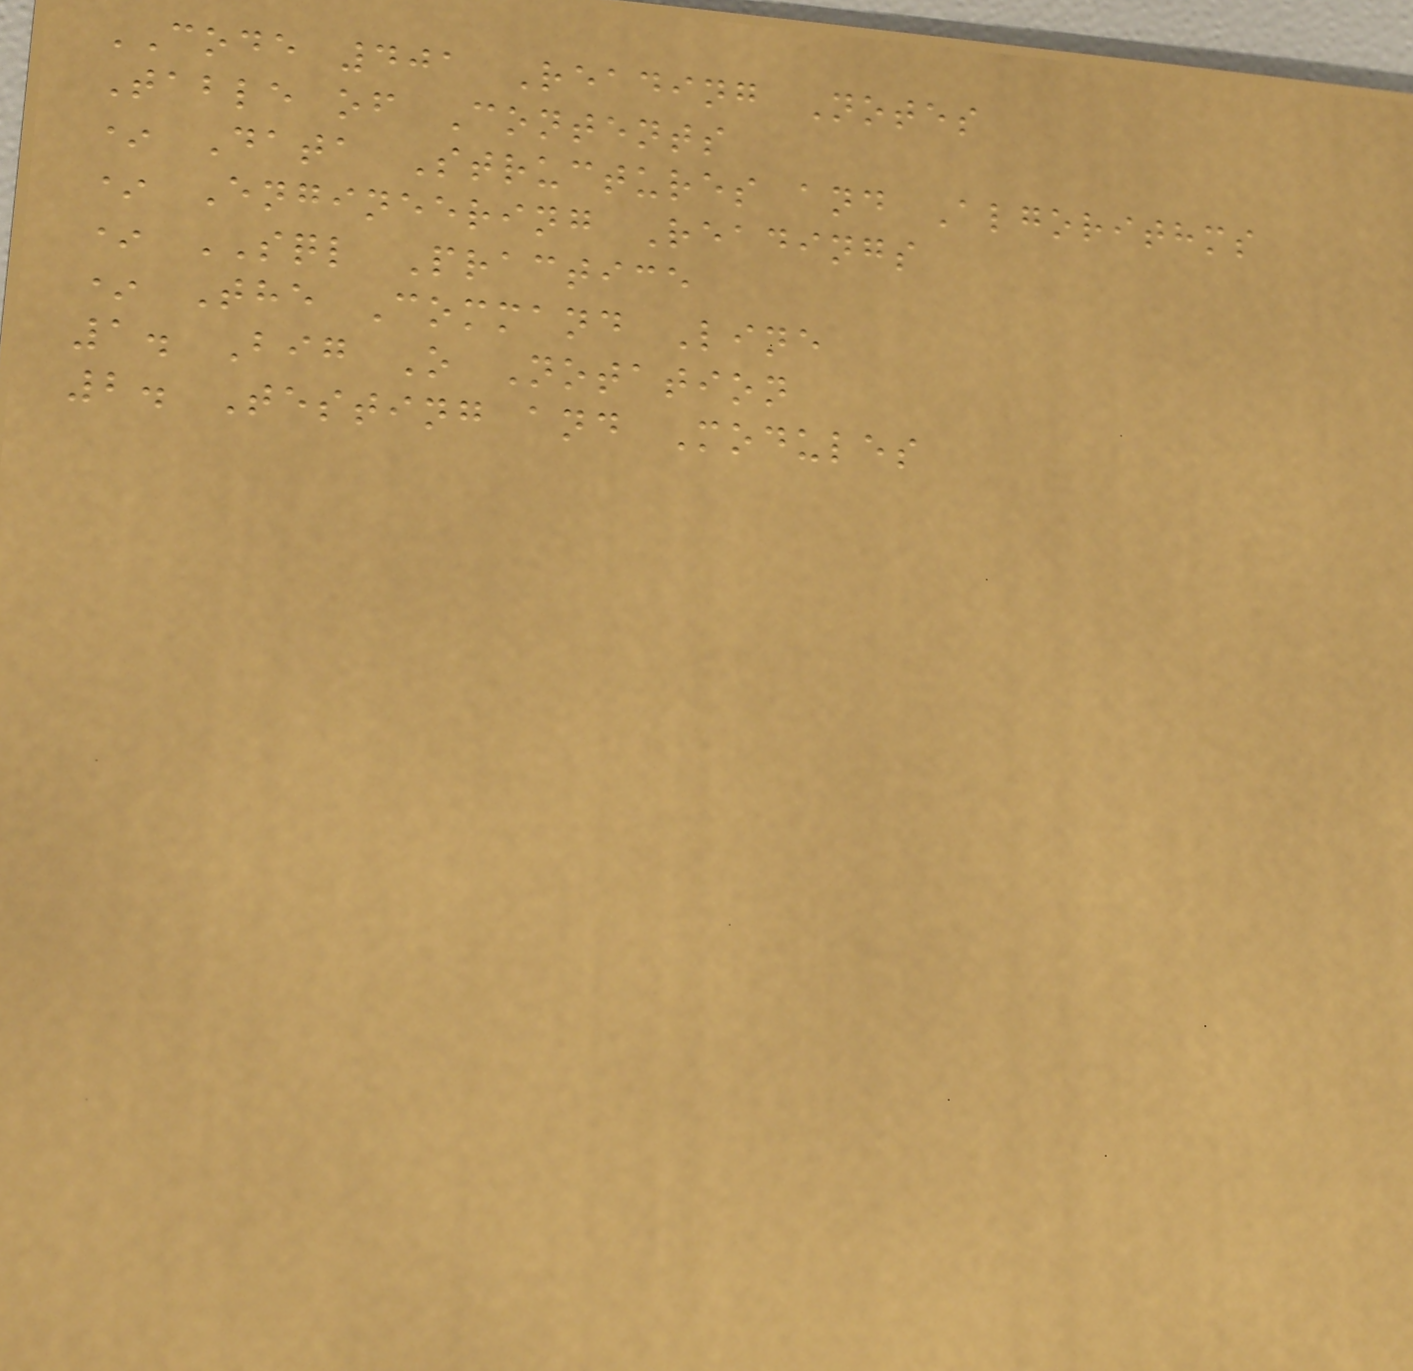CODE 401 Reading Notes
Table of Contents
* Data Structures and Algorithms
* Engineering Readings
* SQL Practice
* The Command Line
1. Big O Notation
2. Testing and Modules
